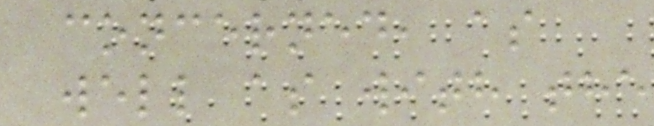concerned, as
well as with the
